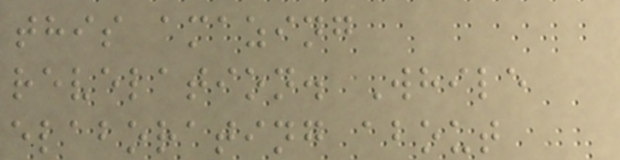this amazing
revelation. While
elaborating about
